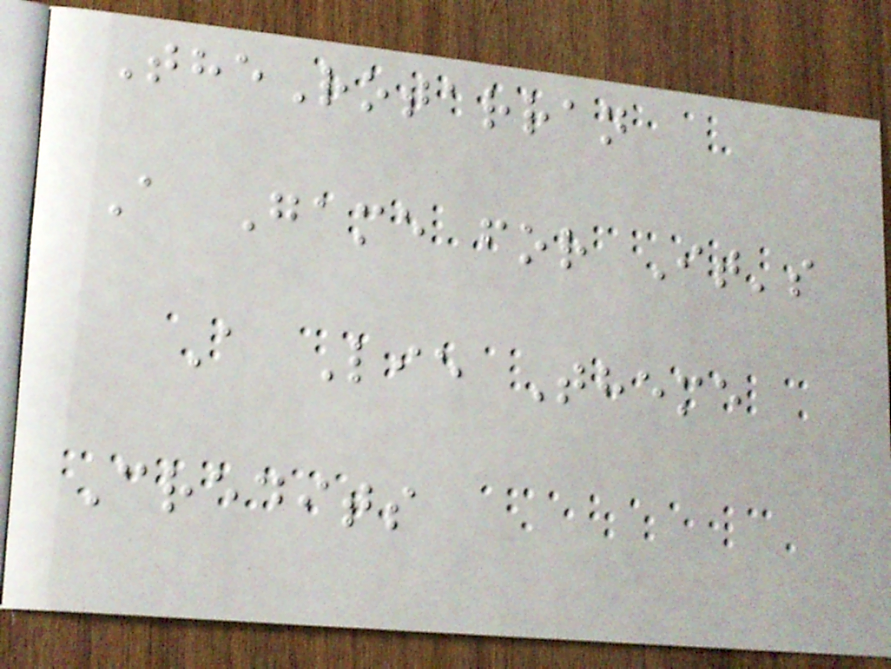TheRotarran
A Game for It's
A Lie Theme
Credits
